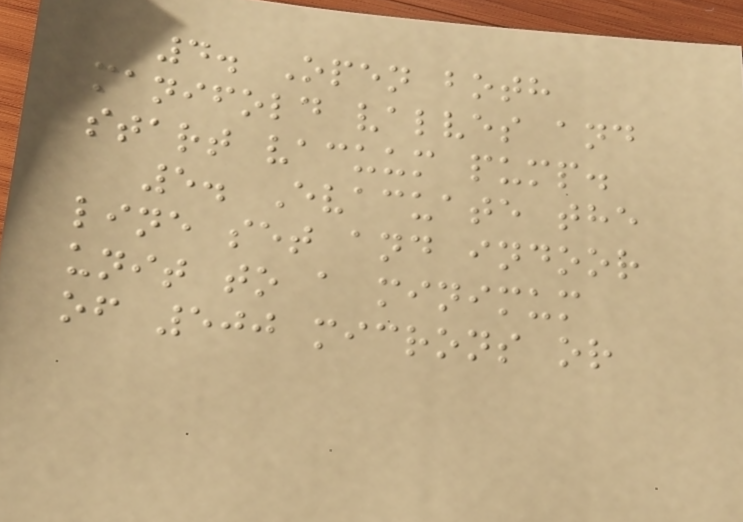4. Open both
manifold valves and
start vacuum pump.
5. Evacuate the
line set and indoor
unit to a minimum
of 500 microns or
